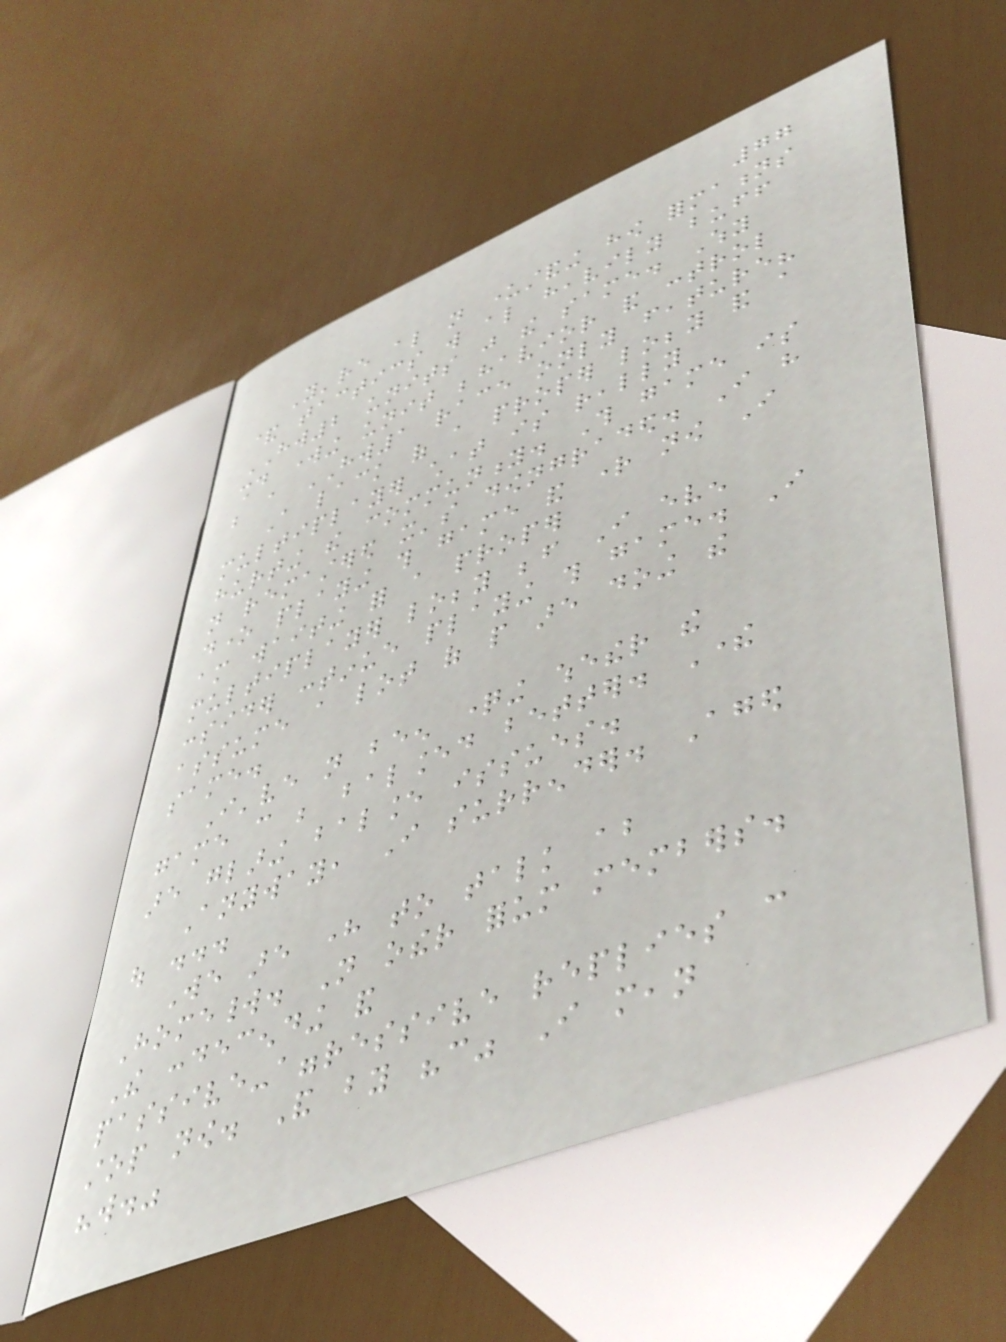77
You're also not understanding how formations
& tactics will also heavily buff
HW2 units just the same. Why
should working unit behavior and control
be a HW1 race only feature?
A lack of a proper lobby and a
multiplayer chat is really
hurting the community. This game is
not remastered it's downgraded. I have
done playing this game and right now I
am waiting for a proper
multiplayer lobby before I even
consider continue playing this game. I
assume a lot of people are doing the
same.
I've not been questioning whether the
game can be balanced better. There
are glaring balance issues.
Anyway, I surrender. Aged
out ...
We are here to talk about
Homeworld. Not other forum members.
The condecending and
passive-aggressive replies can
stop now. And by "can" I mean
"will."
